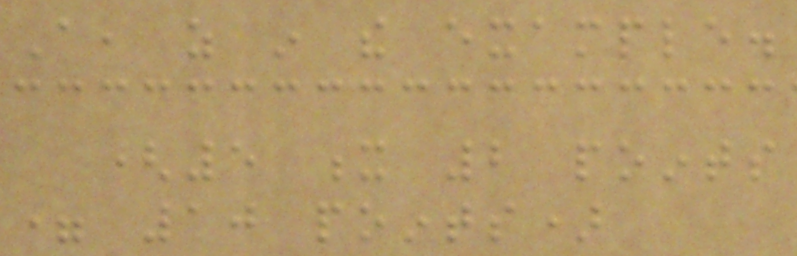A, as in the example.
(5 x 2 points
= 10 points)
